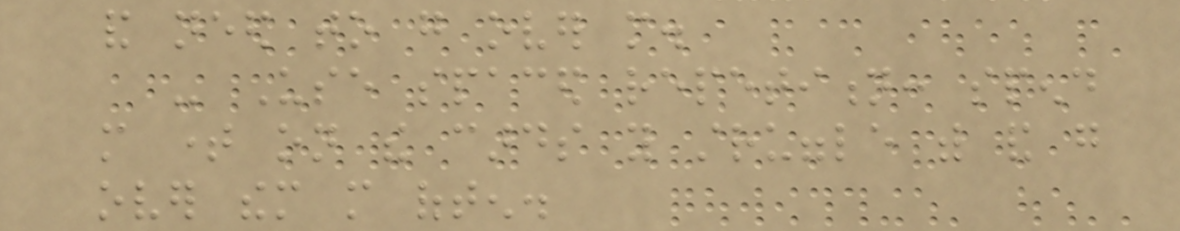and need to go over more.
- Use spaced repetition: spend
more time on the cards you struggle with and go
over them more often.
